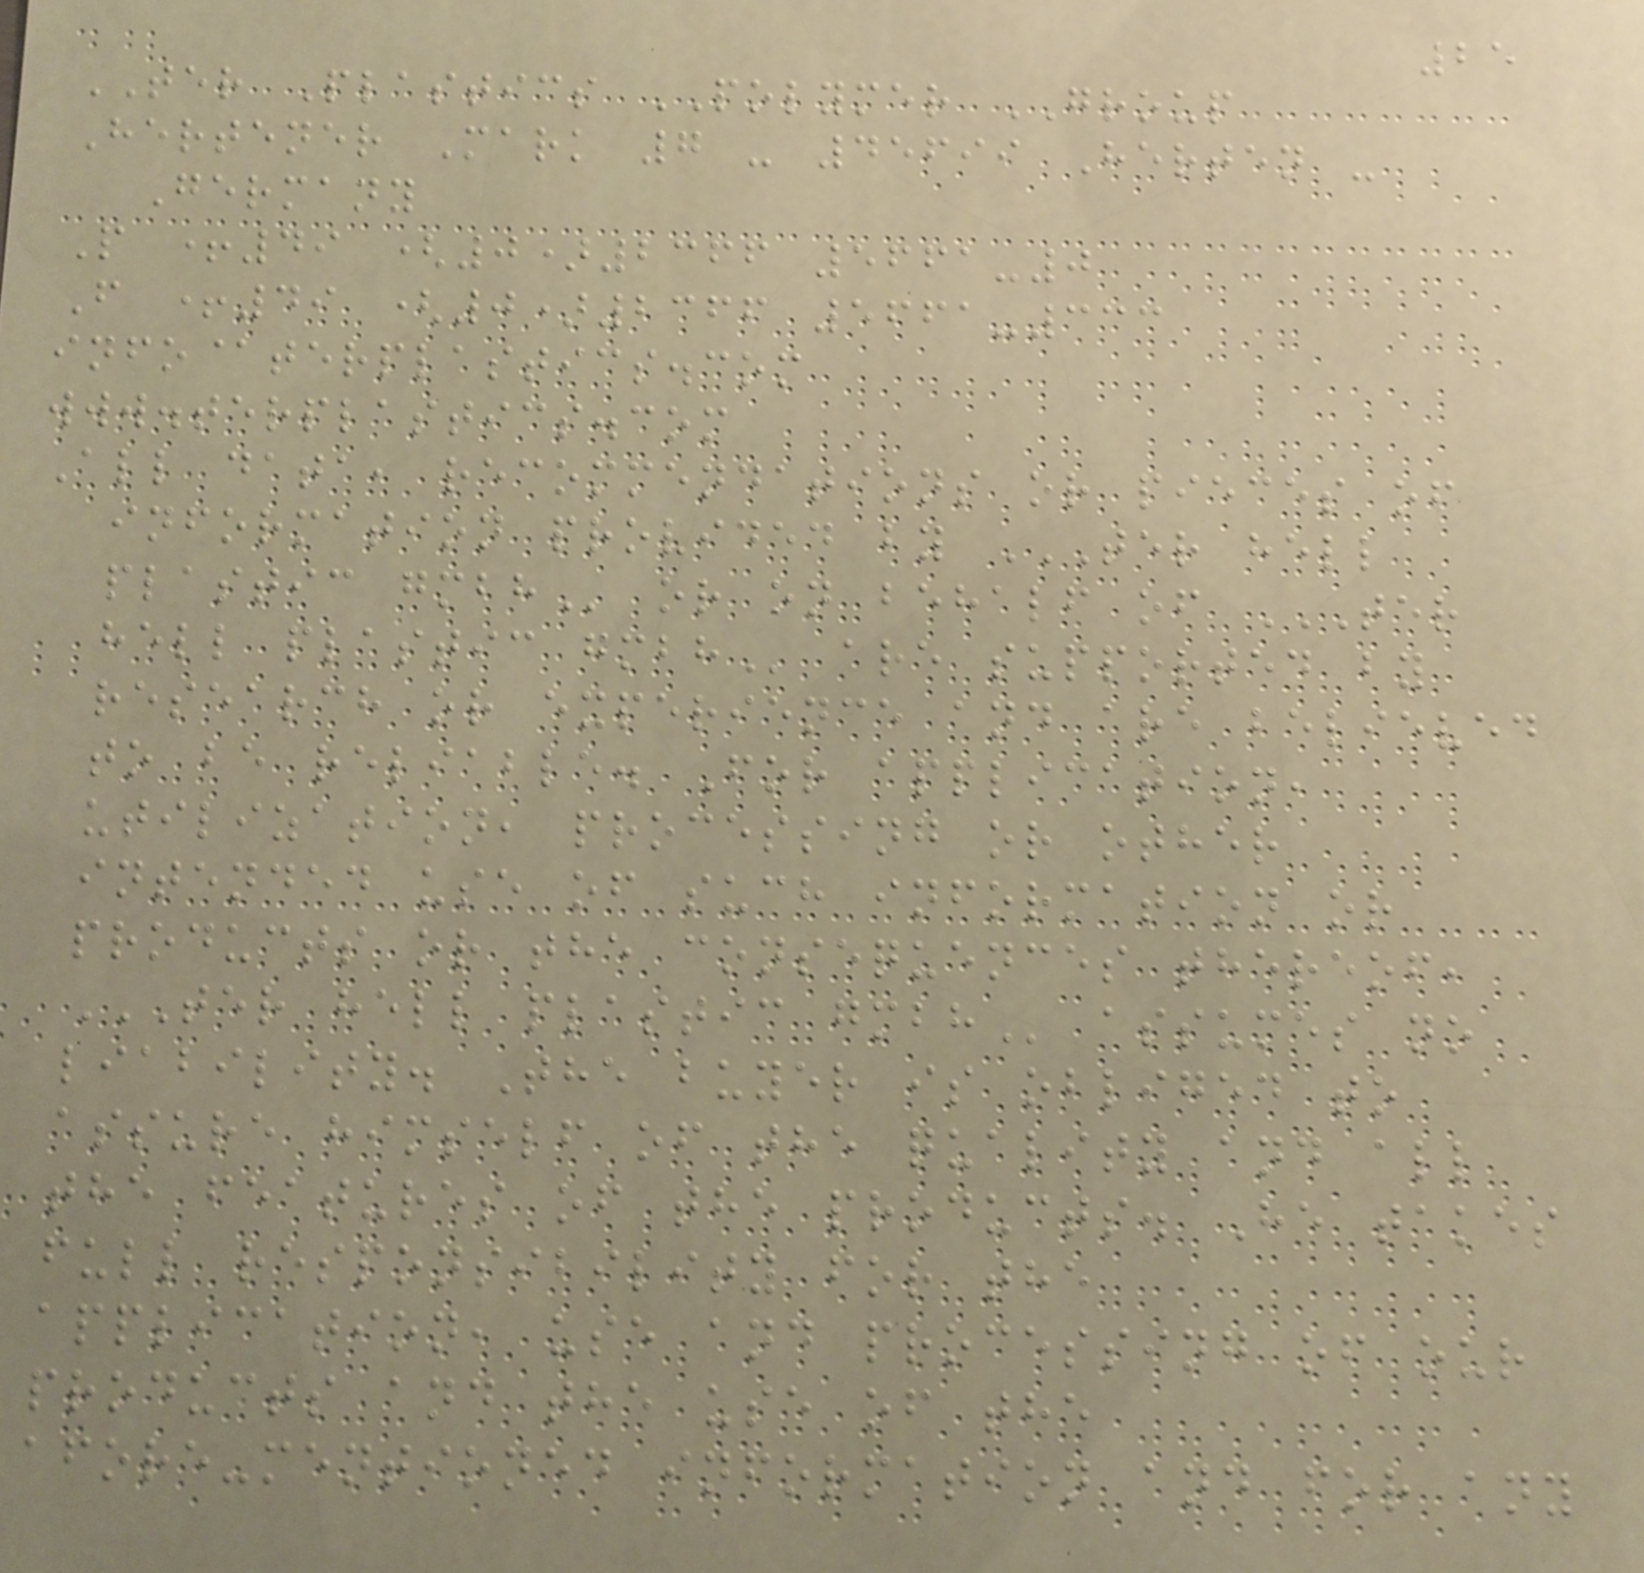25
TER Plastics POLYMER GROUP
Hertener Mark 7 - 45699 Herten -
Germany
P +49 (0)2366 5661-0
F +49 (0)2366 5661-333
info@terplastics.com
www.terplastics.com
All data, recommendations or pieces of
information provided by TER HELL
PLASTIC GMBH or on behalf of TER
HELL PLASTIC GMBH are supported by
research or experience and are believed
to be reliable. For application,
utilization, processing or other
intended use of such information or
products or the consequences thereof,
TER HELL PLASTIC GMBH assumes no
liability. The buyer is obliged to
assure himself of the quality and all
the features of the products. He takes
full responsibility for the
application, use and processing of our
products and the use of the
afore-mentioned information and for any
